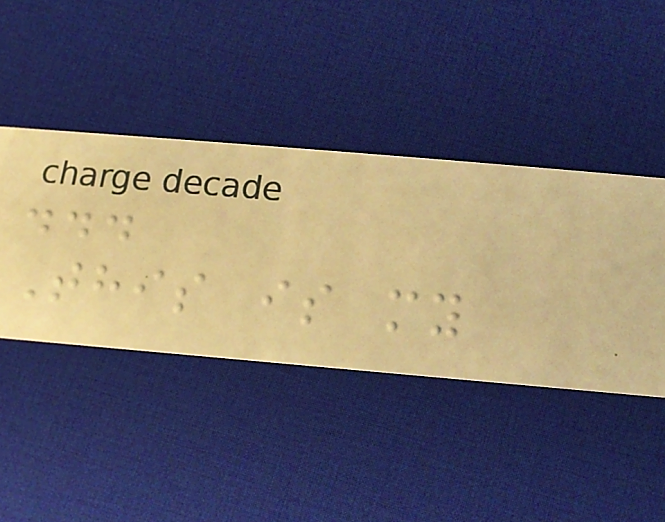...
This is my
